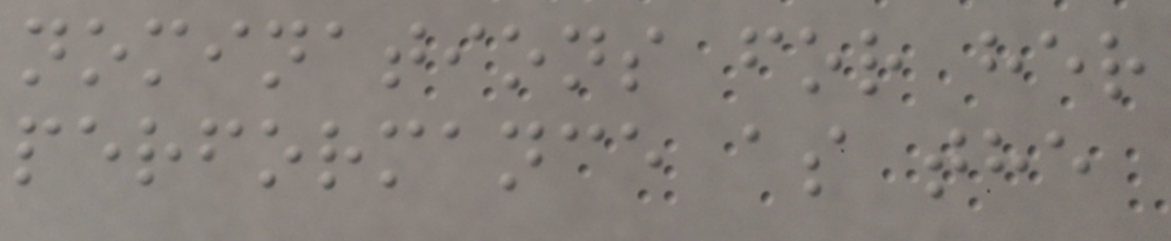nominations for her
performance as the
